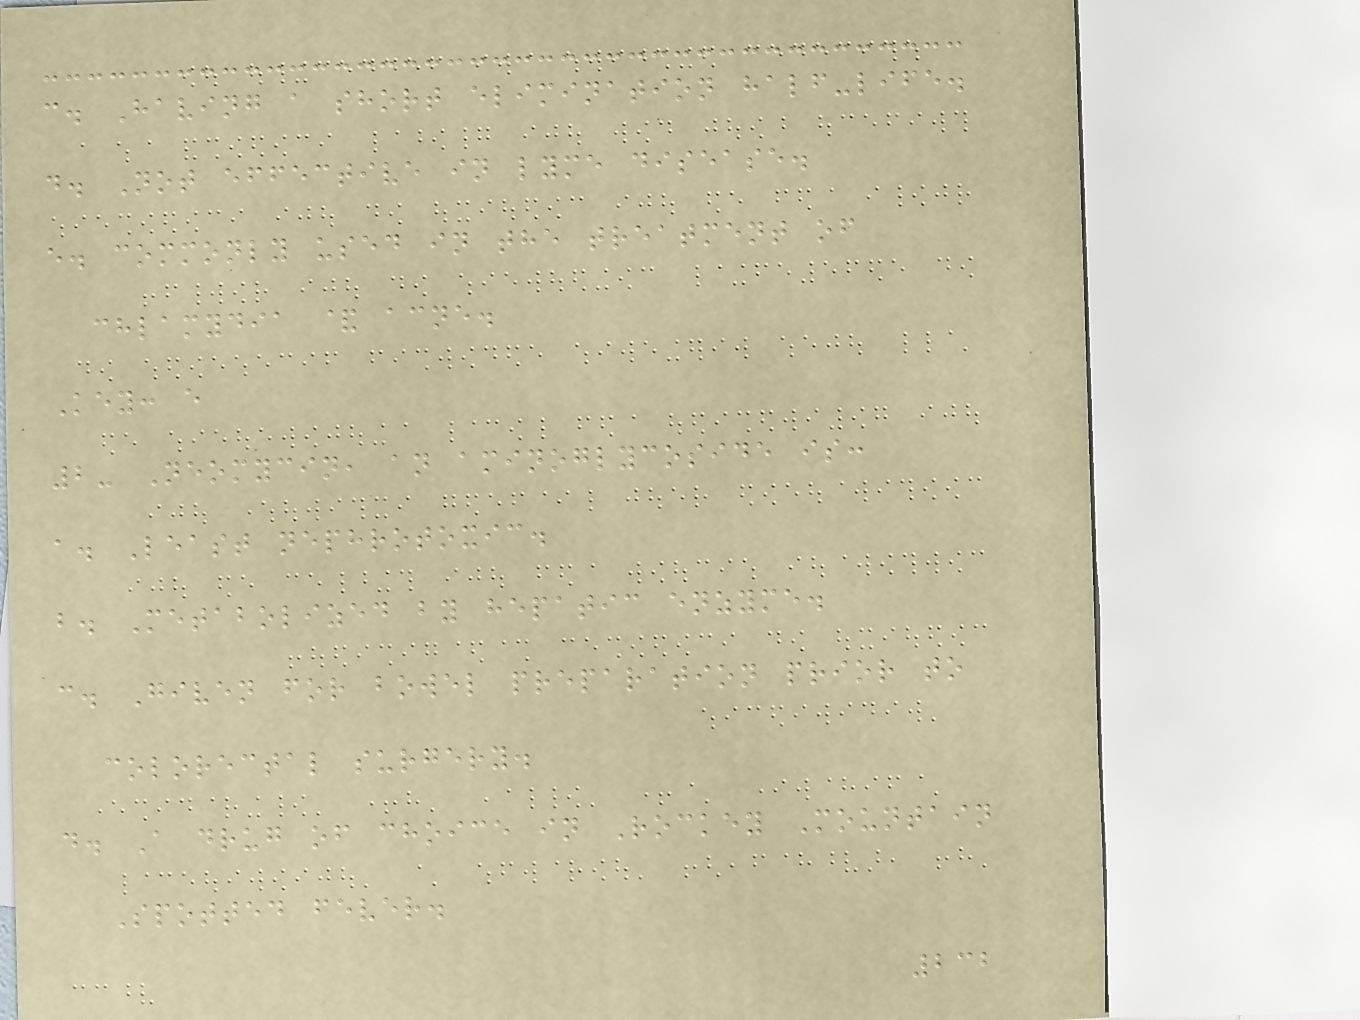c. Having a short elimination half-life.
d. Not effective in lyme disease.
e. commonly used in the treatment of
chlamydia & acne.
Key: e
2- Neomycin, an aminoglycoside is:
a. Least nephrotoxic.
b. Metabolized by hepatic enzyme.
c. Given for bowel preparation prior to
colorectal surgery.
d. A drug of choice in Rockey Mountain
Spotted fever.
232
